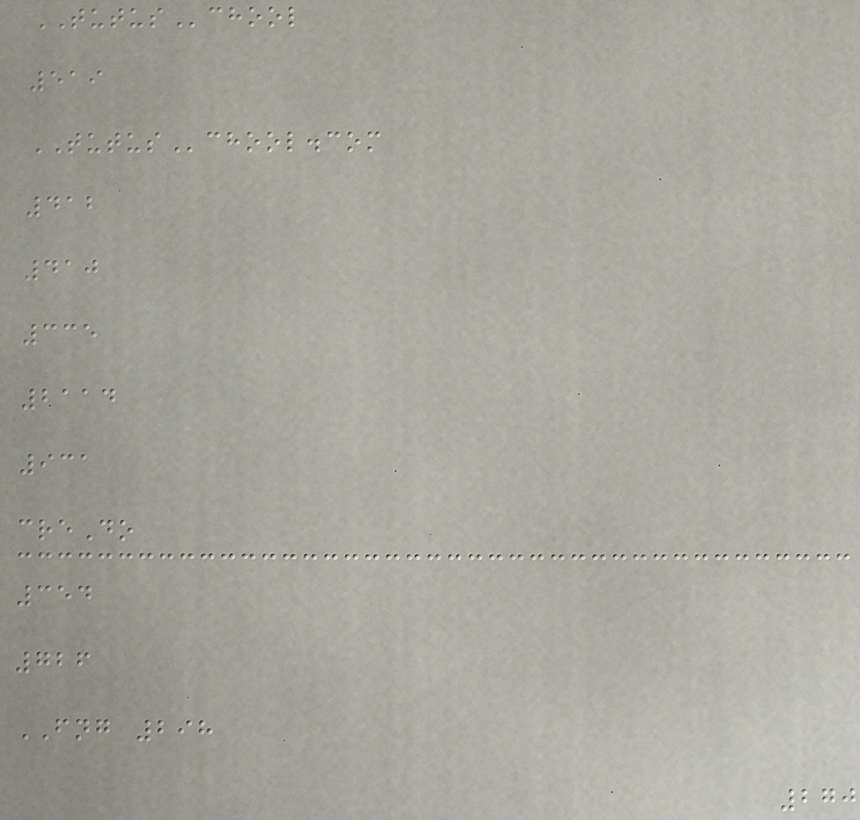TUTUSchool
519
TUTUSchool.com
412
410
335
2114
931
creDo
354
726
FNG 298
270
